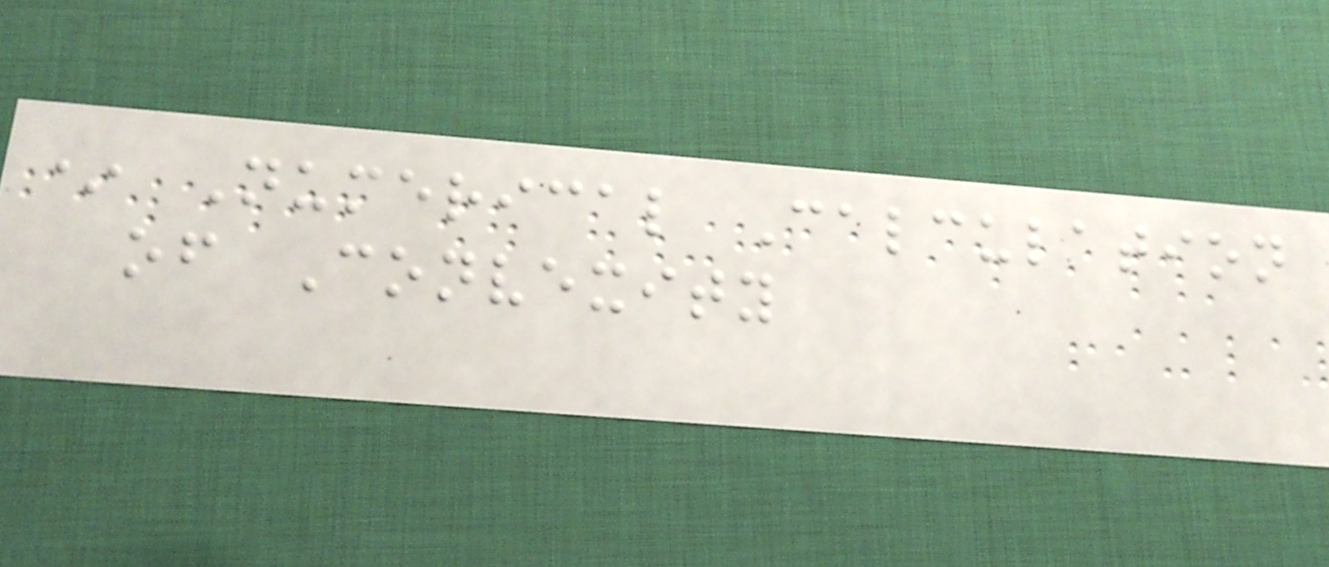* Numerical Calculation
of Convexity
